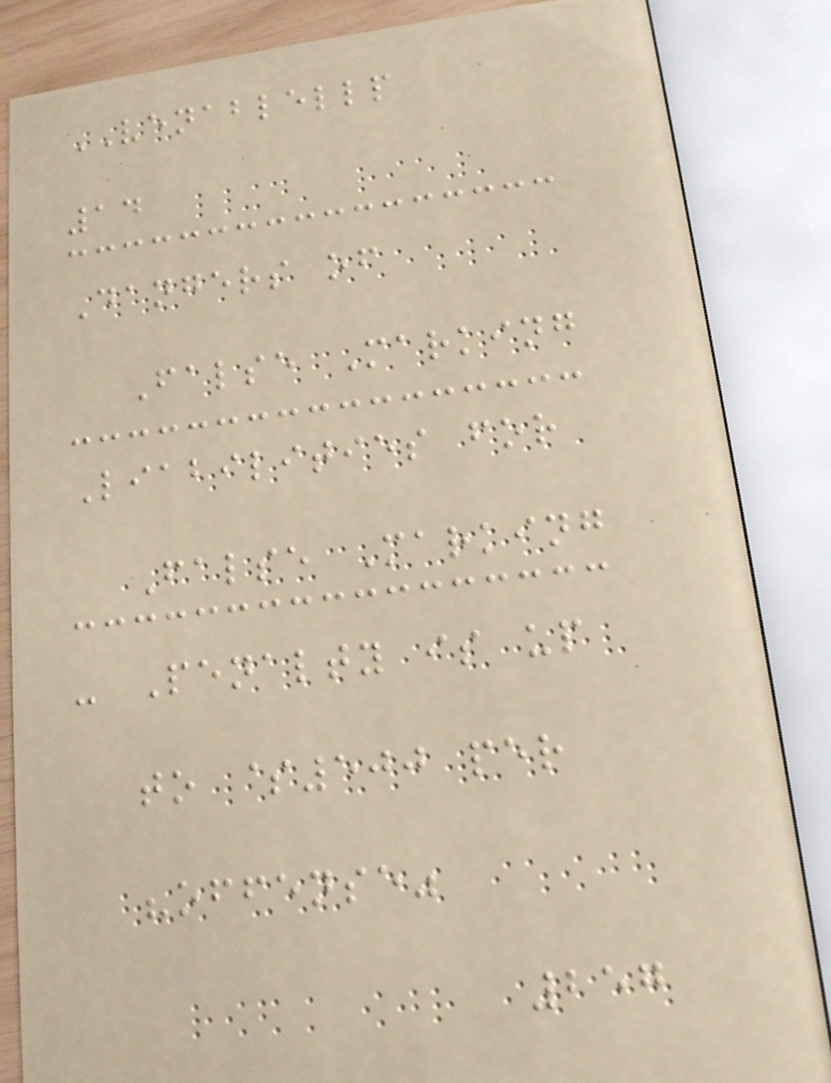VENABLELLP
14
Dangers of
False Marking
Liabilities for
False Marking
- Penalty is up
to $500 per
"offense"
257
